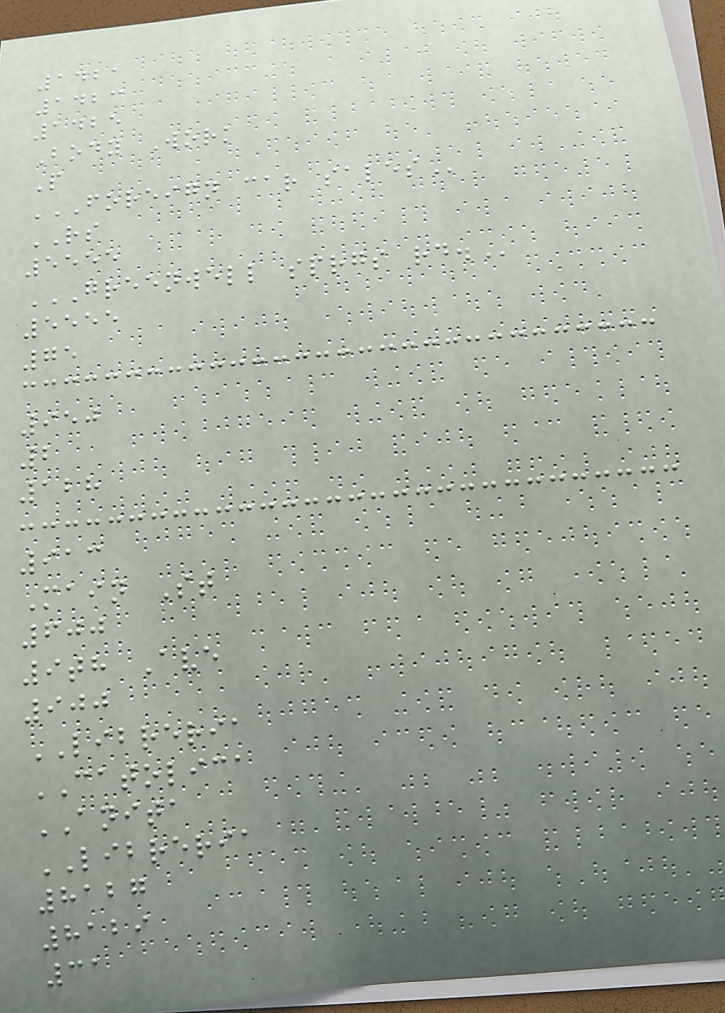1421
1423
1425
Body Work
P
FOREIGN CAR SALES
RS
5555
GREENWELL SPRGS RD.
5555
75
950
2
128
913
Main St
600
9th Ave
900
LIBRERIA
CATOLICA
ANITA
LIBRERIA
8127
8129
31
